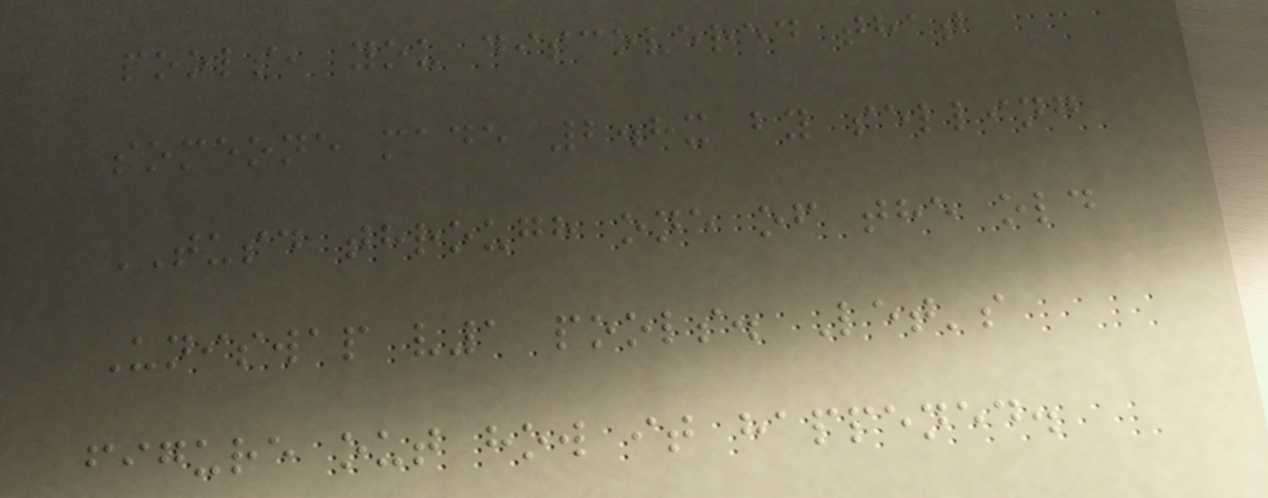pools, you discovered that
someone made 2.8x by selling
TUSD through one of the old
Uniswap v1 pools. Let's
figure out how it happened.
